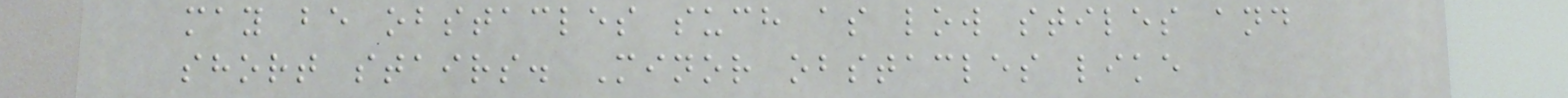may be obstacles such as low stiles and
short stairs. Minor obstacles like
